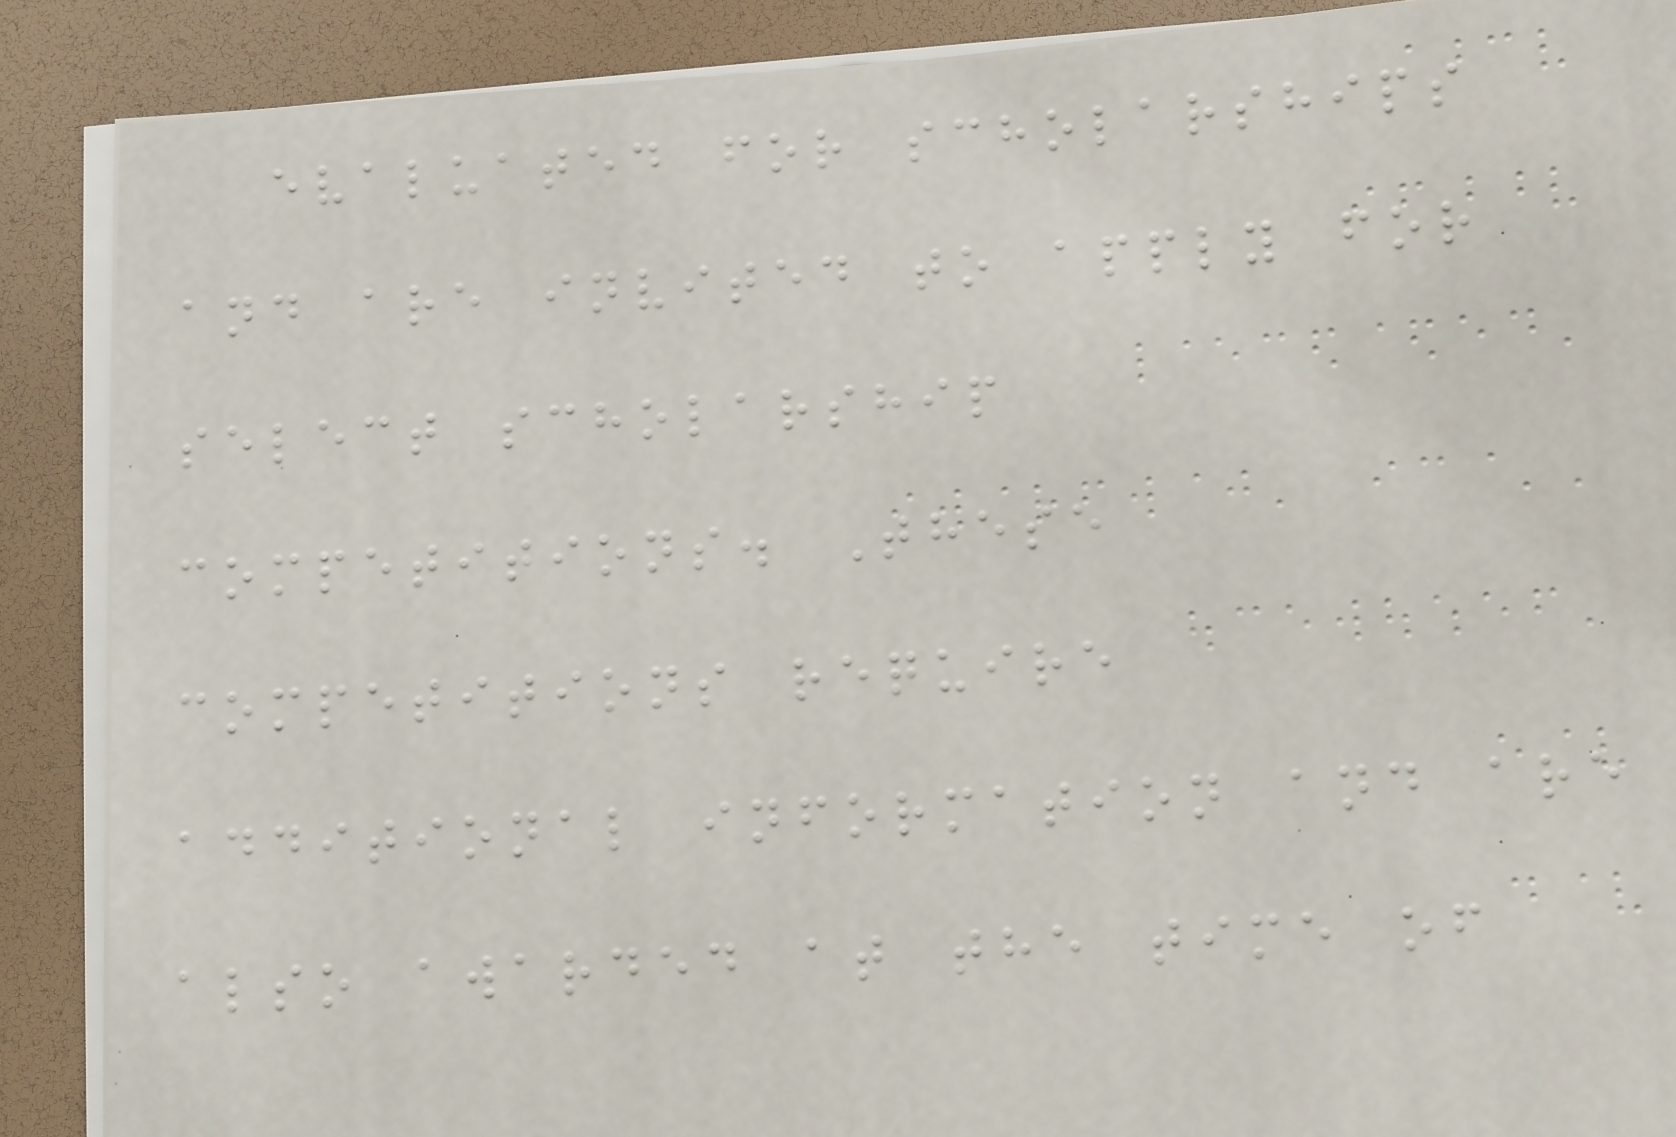evaluated for scholarships
and are invited to apply for
select scholarship
competitions. These
competitions require
additional information and are
also awarded at the time of
